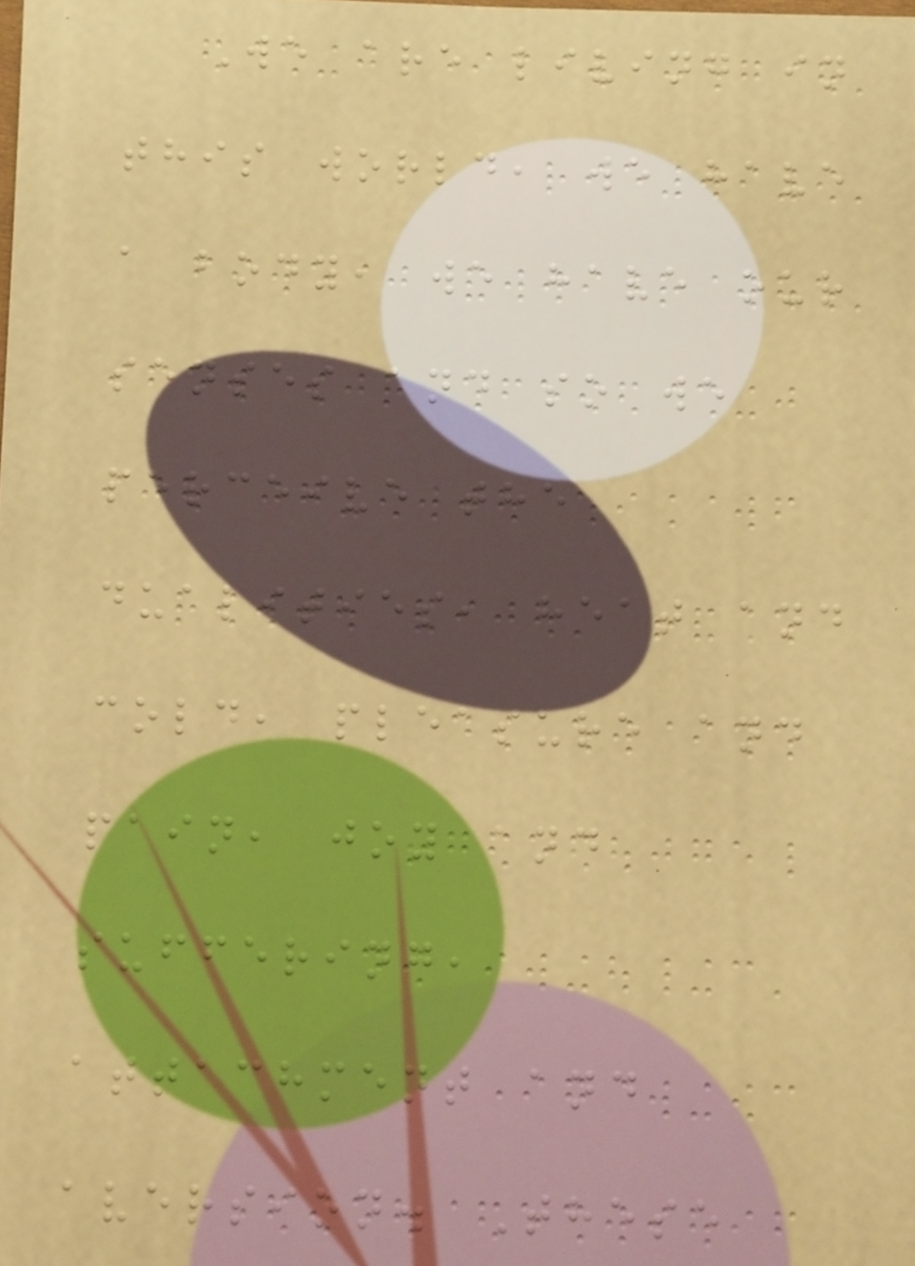We are living in
this world, we have
a body, we have our
senses and so we
perceive the
dualities, heat and
cold, pleasure and
pain, joy and
suffering,
attachment and
aversion. These
